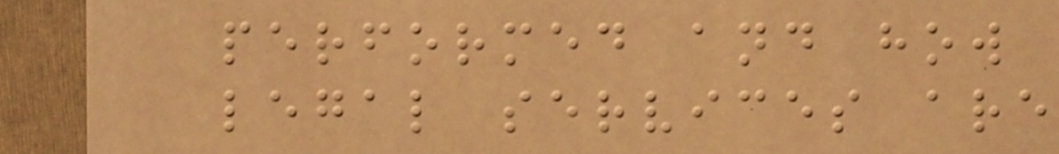performed and how
legal services are
